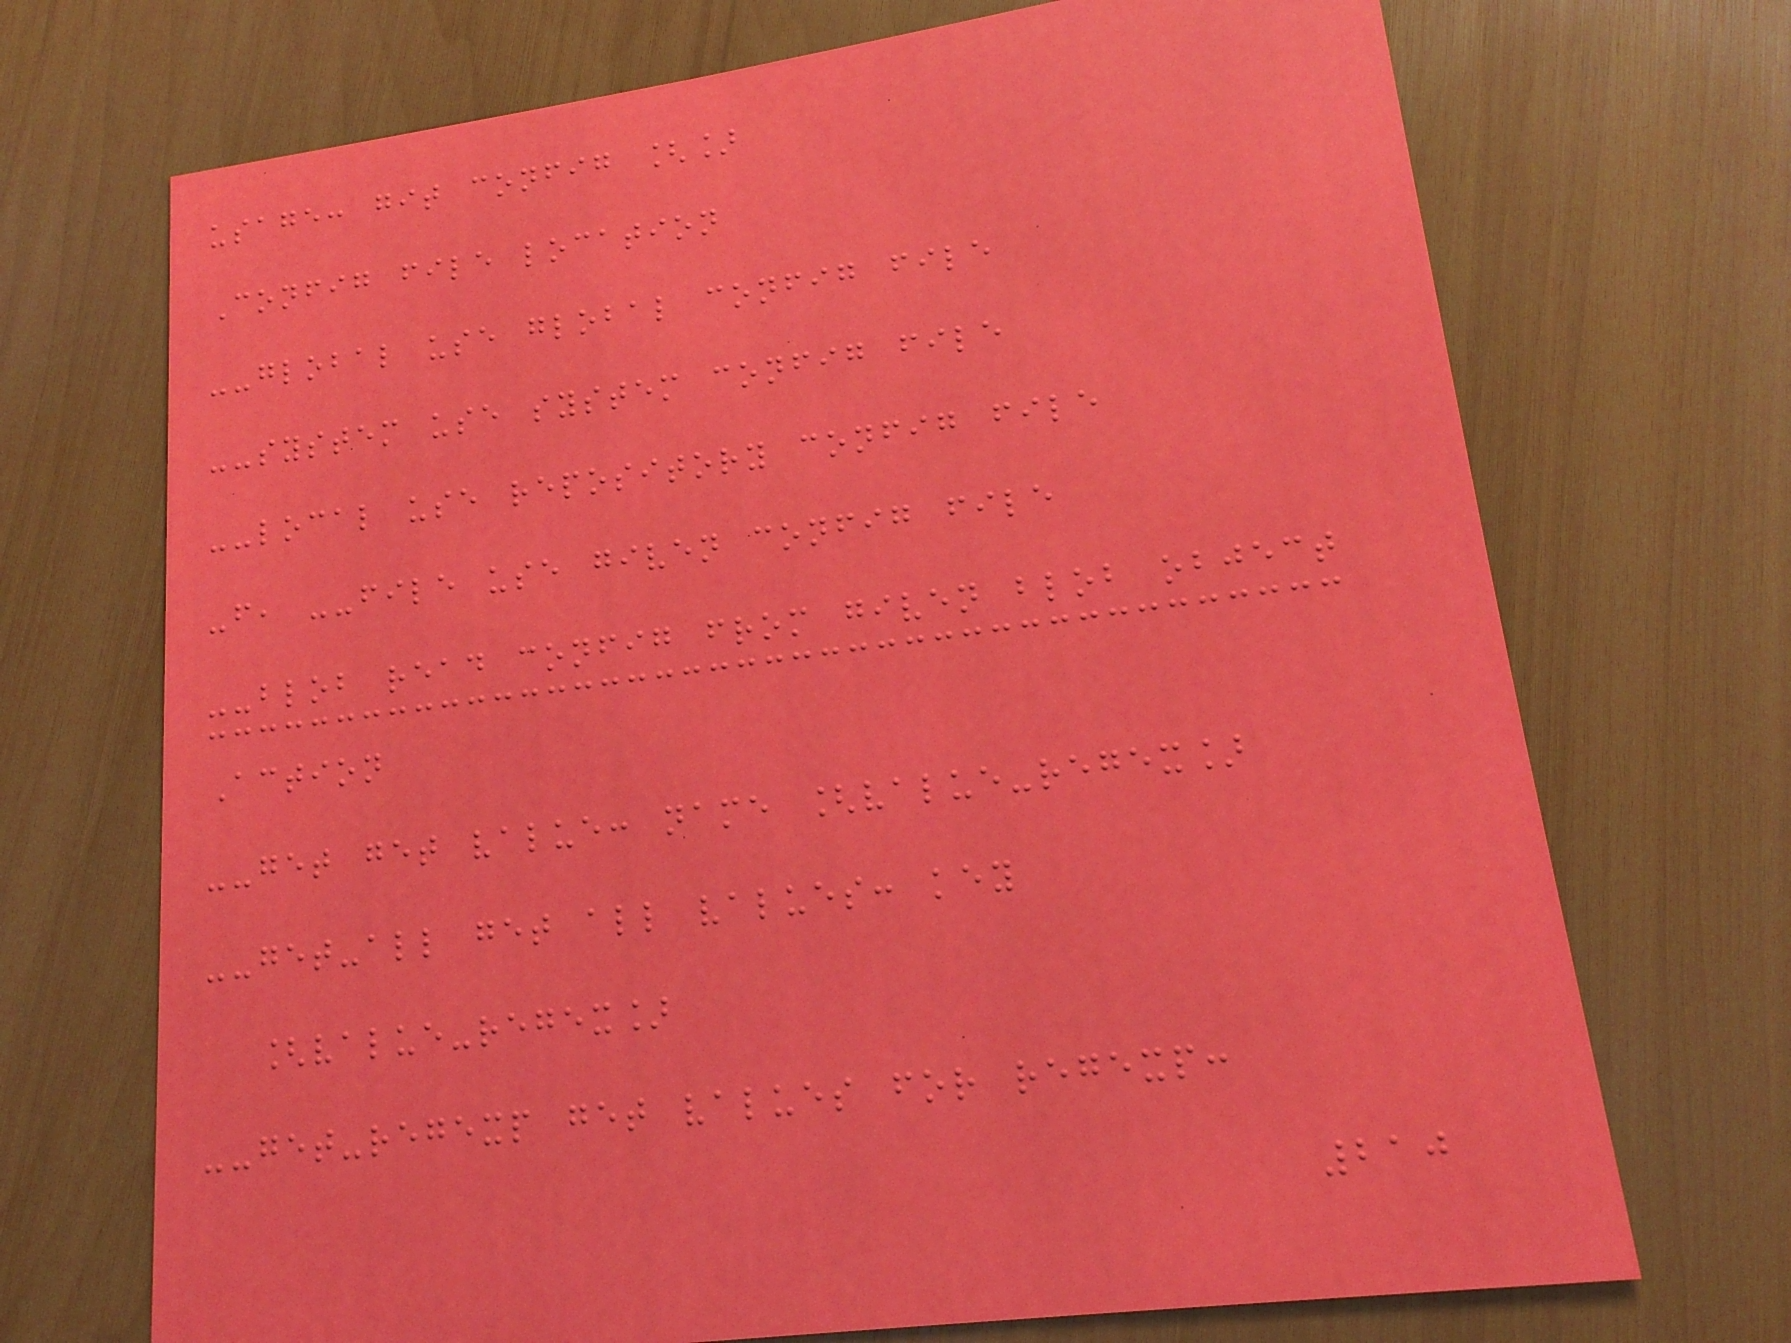usage: git config []
Config file location
--global use global config file
--system use system config file
--local use repository config file
-f, --file use given config file
--blob read config from given blob object
Action
--get get value: name [value-regex]
--get-all get all values: key
[value-regex]
--get-regexp get values for regexp:
210
